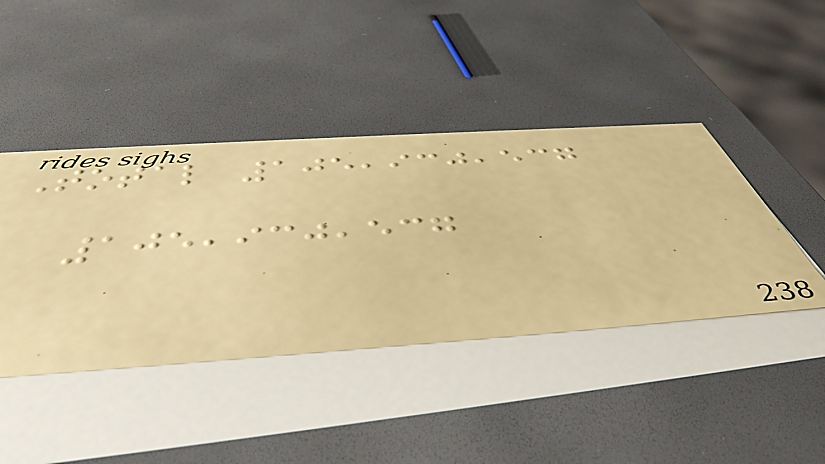Total 105,930,537
105,930,537
